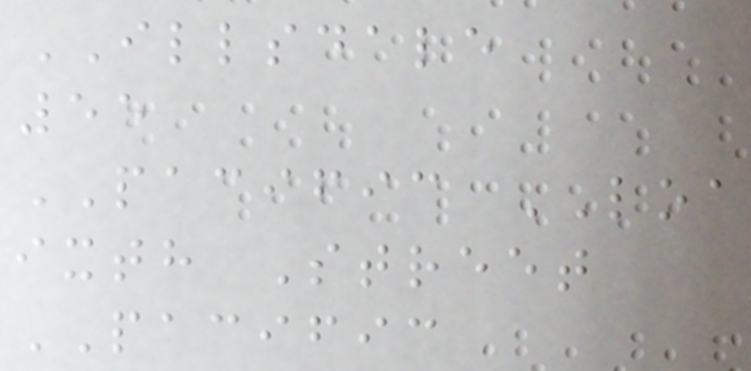ILLSDALE
55
PACIFIC LOA
ixth Street
PACIFIC
